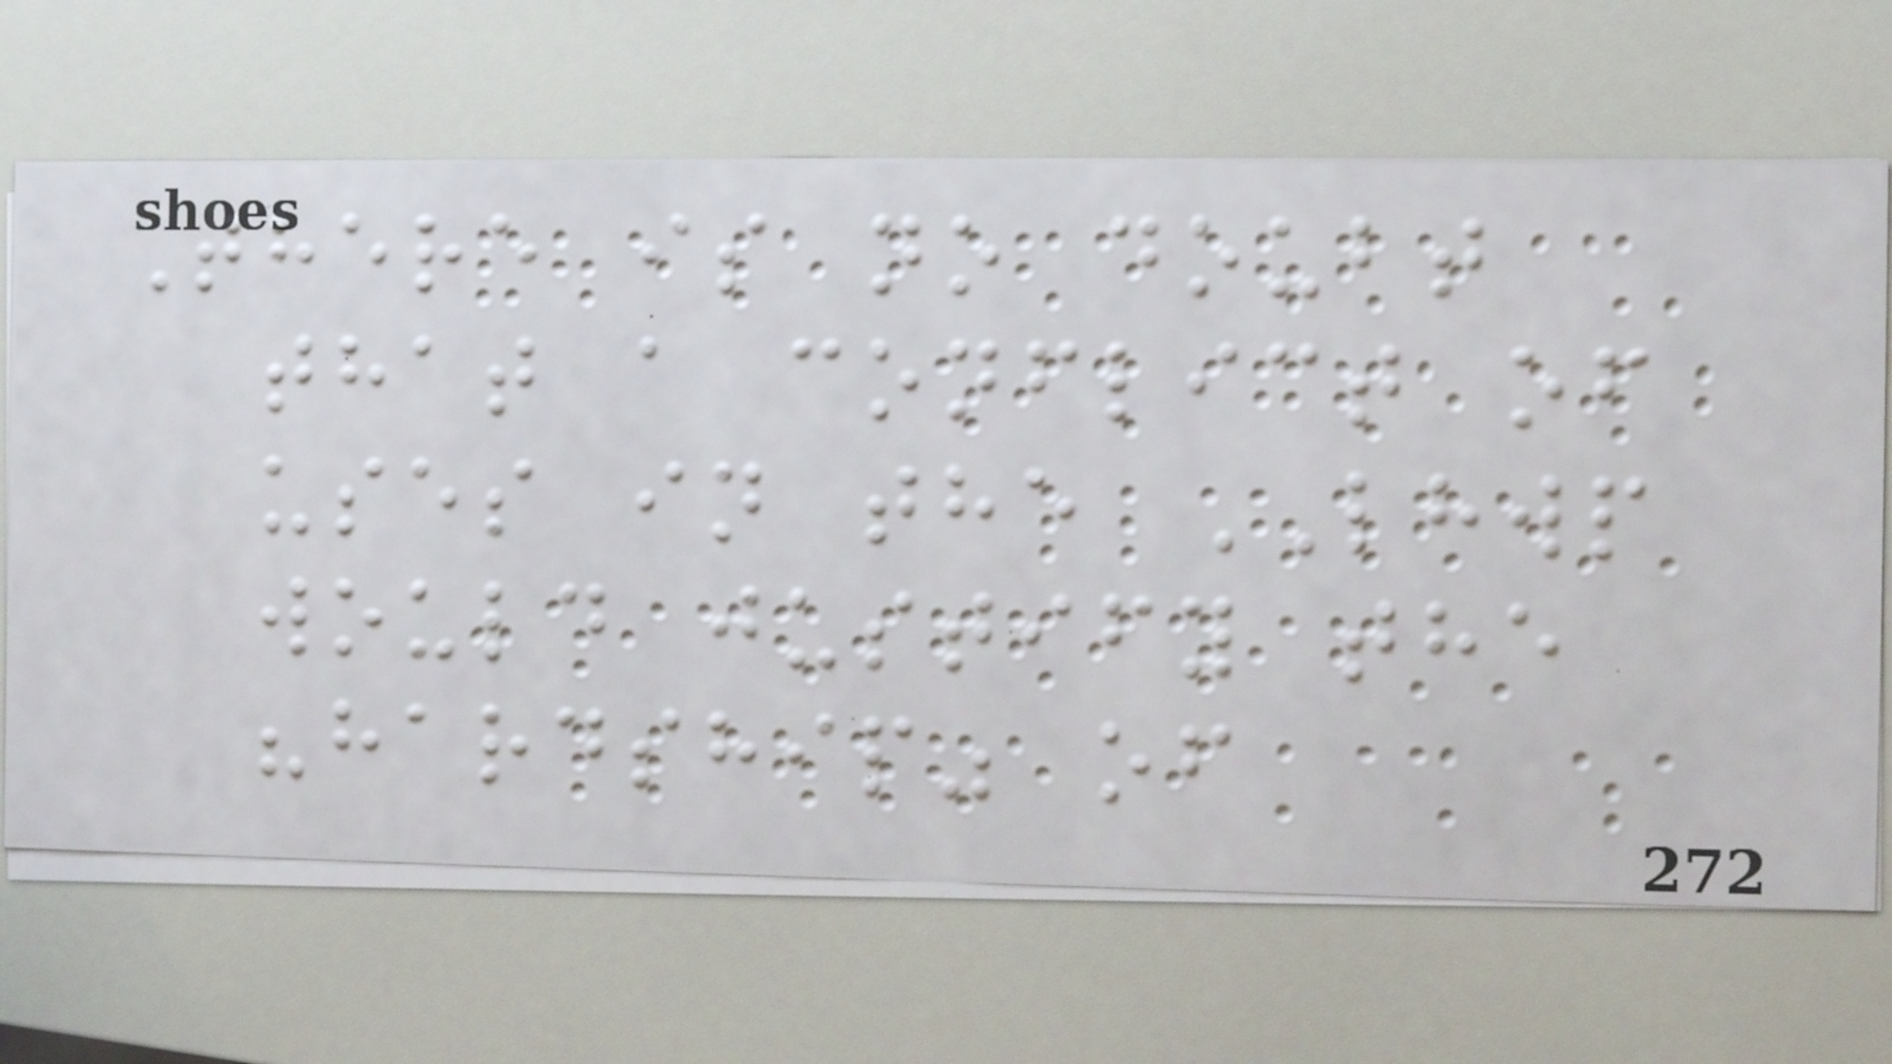There is no doubt
that a conflict of
uses in the LHWP
would justify the
"hardship" of
